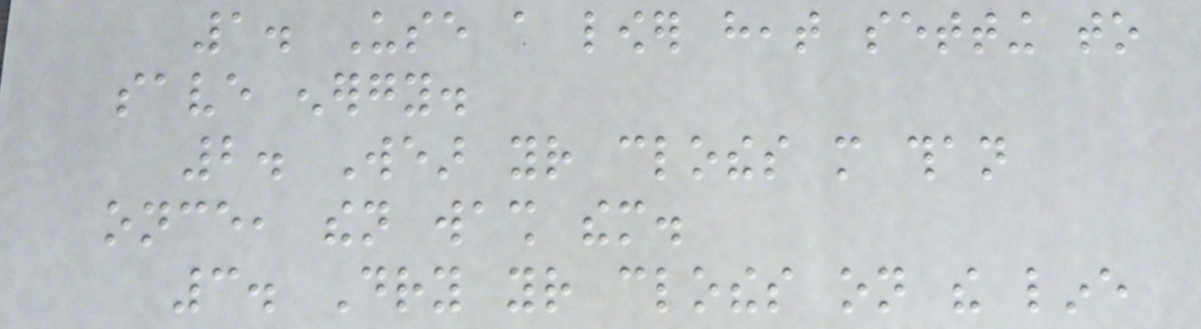1. Use a lower heat setting to
save energy.
2. Wear your clothes more than
once, then wash them.
3. Dry your clothes on the line
